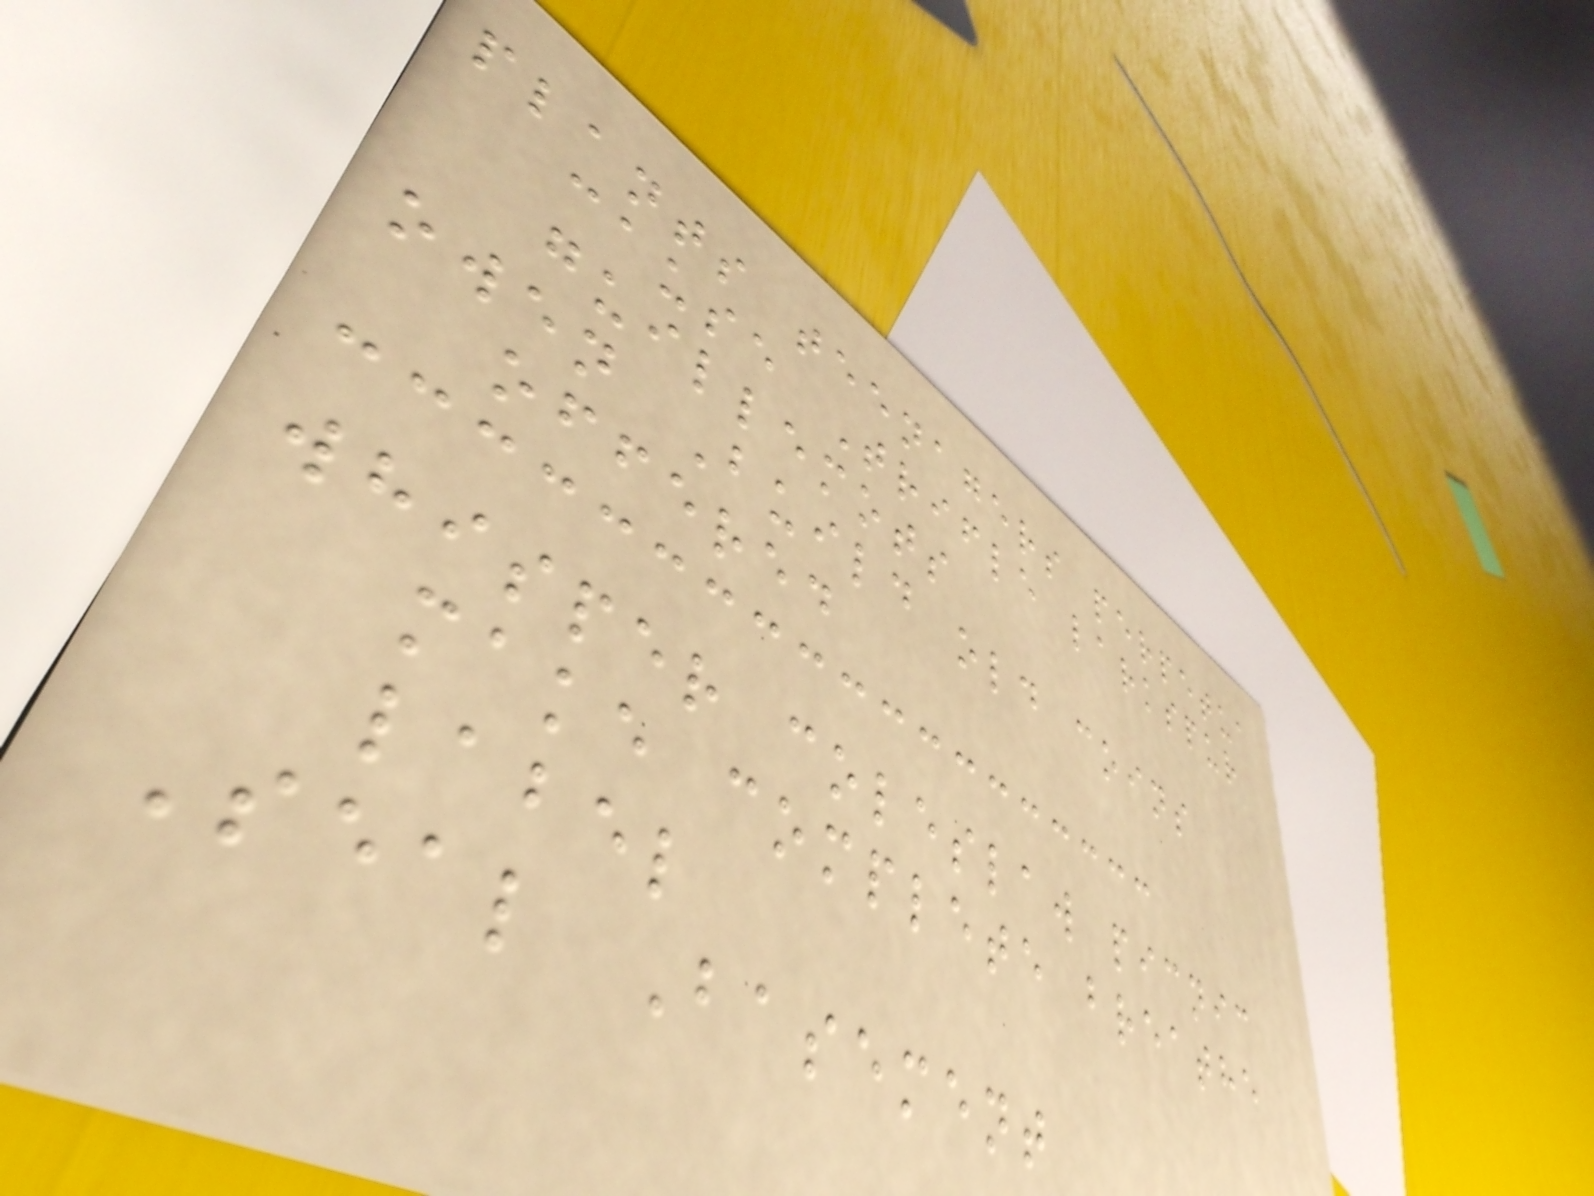plants teenagers perpetua
cause Trifle larkspur
guillemots
owen Build old coins
offered
whisper coleslaw picnic
make complete breathe
label
Seal Basement
